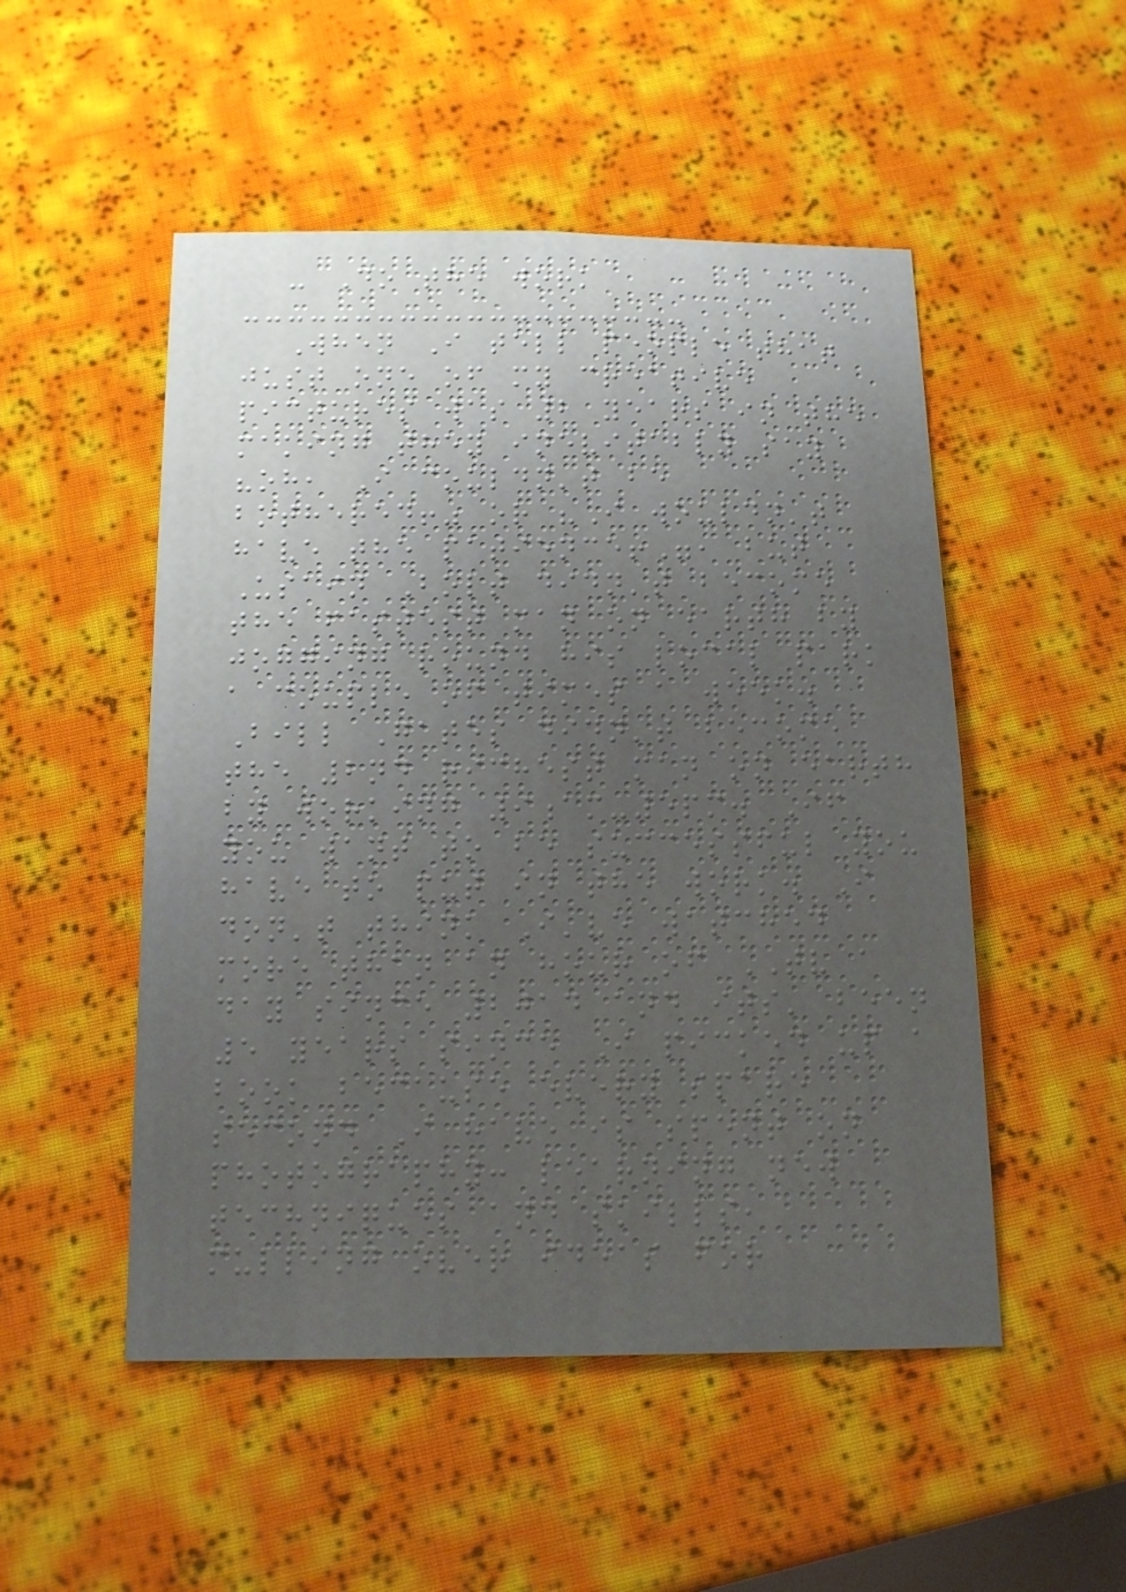- Do the work
When I tell people that
just one of my creative
pictures was 2 years in the
making they inevitably say
"oh, I couldn't be
bothered!" or "I wouldn't
have the patience!", but
Usain Bolt didn't become
the fastest man on earth by
jogging round his local park
a couple of times a week.
Bill Gates didn't become
the 2nd richest man on earth
by working 9am-5pm. If
you want to be successful you
have to put in the work. I
don't think I've watched
more than an hour of TV a
day since 2014 and its' been
5 years since I picked up a
book because every spare
second I have is spent on
photography: learning new
techniques and skills,
mulling over ideas for
